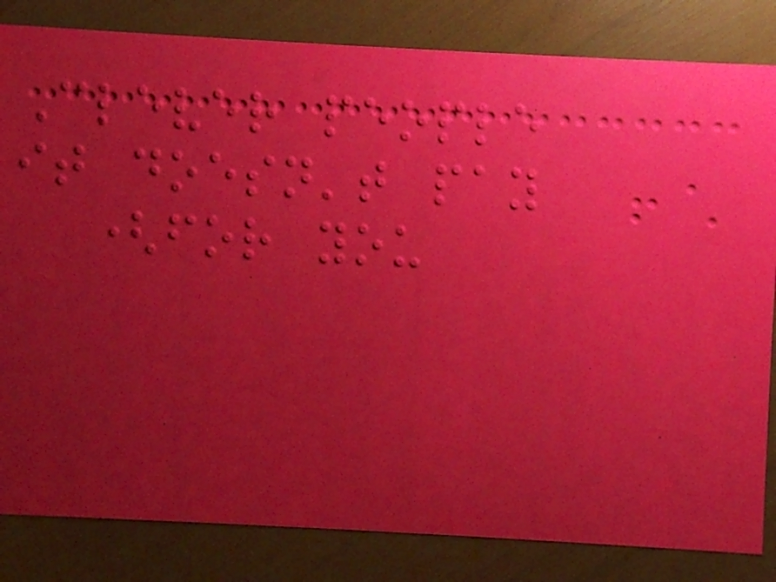Clever people
it doesn't pay
(for you
